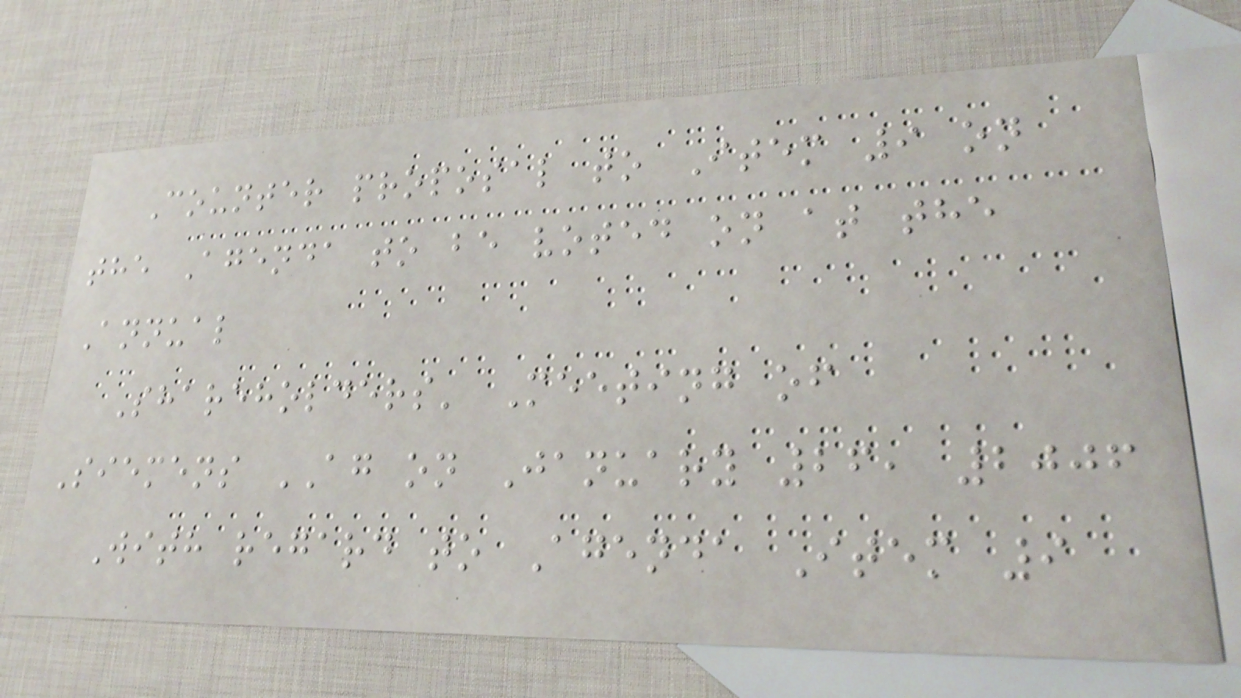Counter proposal to Item 9 on
the Agenda to be voted on at the
Annual
Shareholders' Meeting of
Siemens AG on January 26, 2006
With regard to Agenda Item 9
